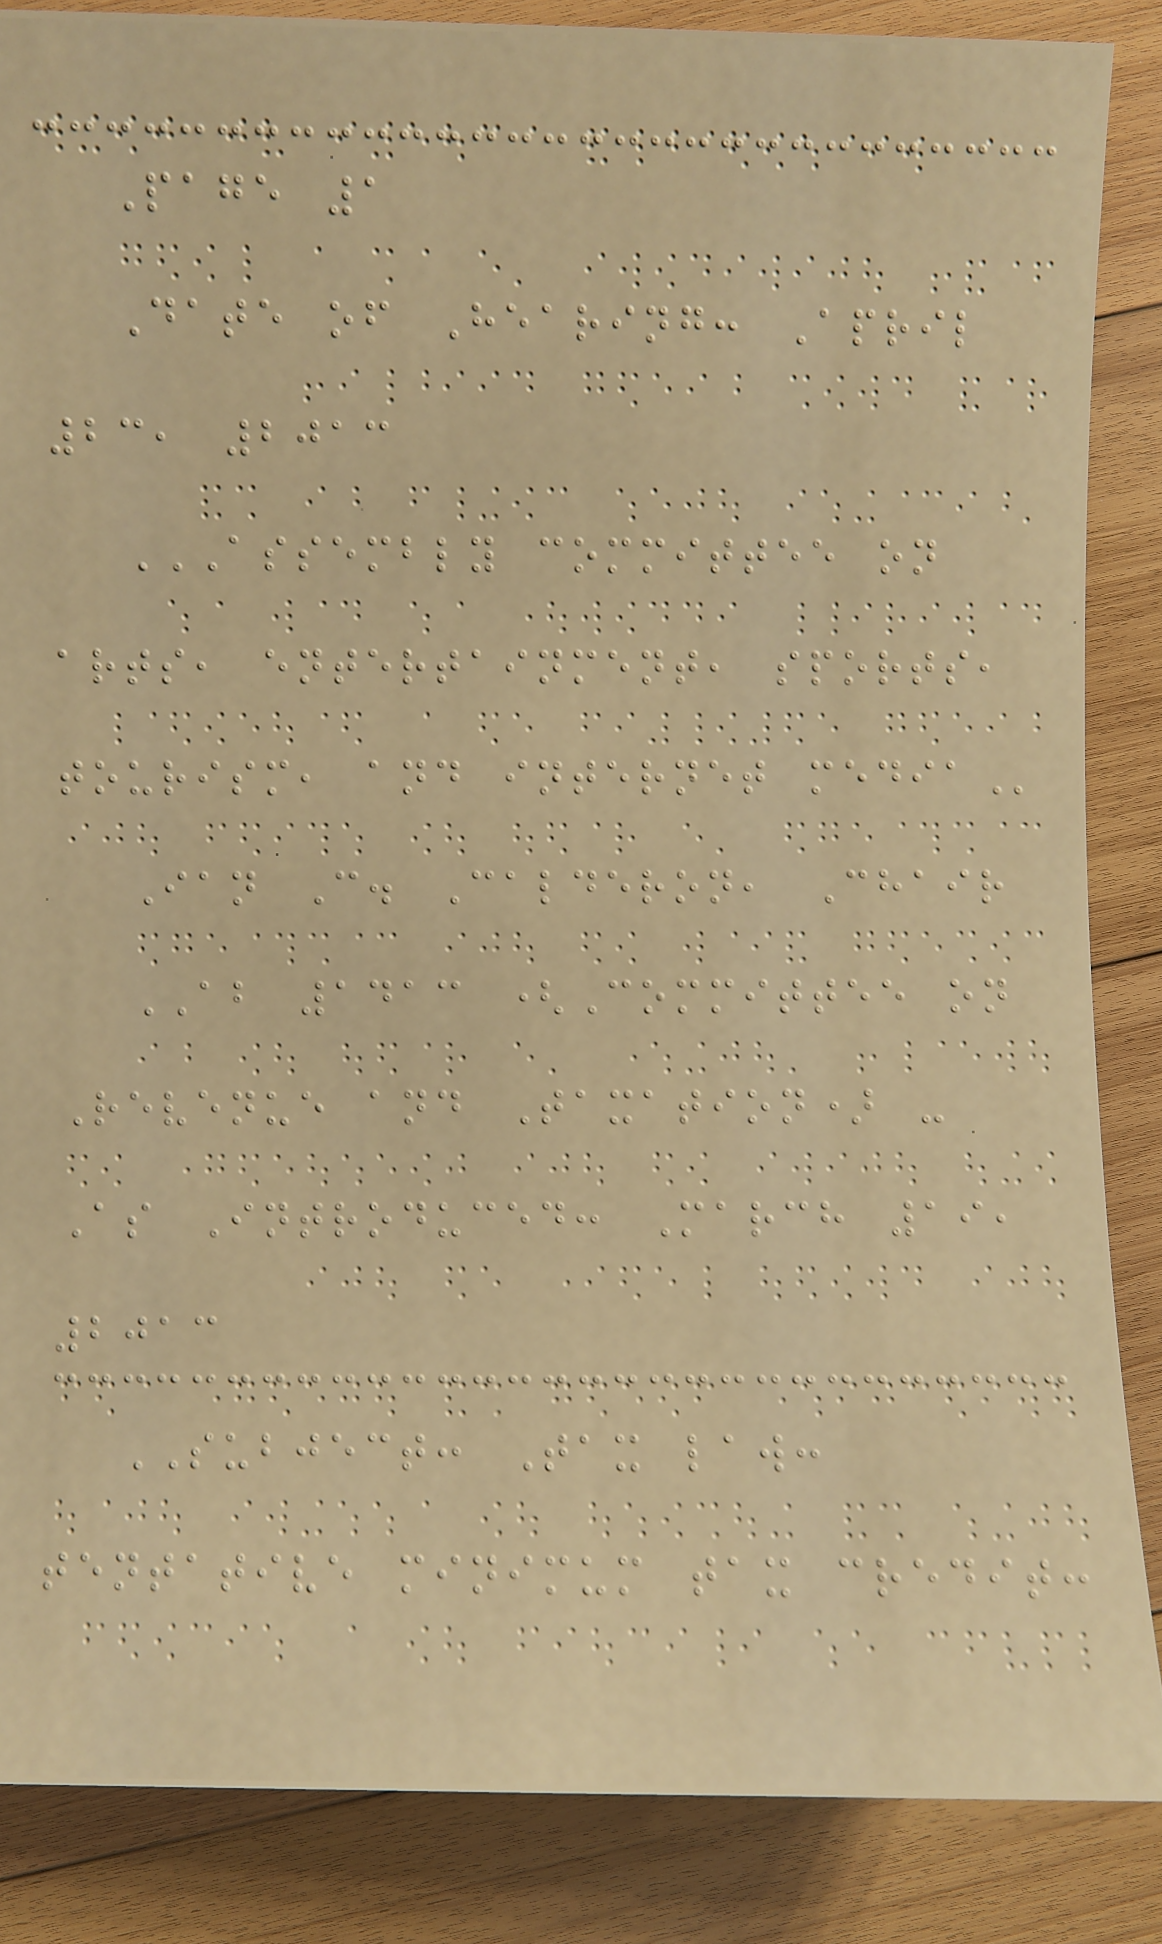Page 1
Date of Hearing: April
23, 2013
ASSEMBLY COMMITTEE ON
ARTS, ENTERTAINMENT, SPORTS,
TOURISM, AND INTERNET MEDIA
Ian C. Calderon, Chair
AB 1413 (Committee on
Revenue and Taxation) -
As Introduced: March 19,
2013
SUBJECT: Tax law:
tentative minimum tax credit:
